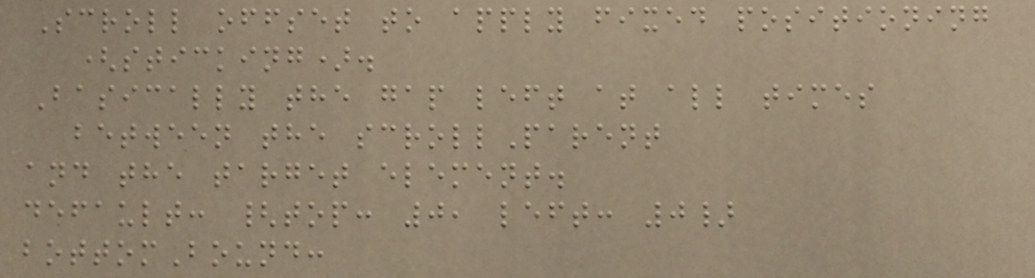Scroll offset to apply fixed positioning
(sticking).
Basically the gap left at all times
between the scrollParent
and the target element.
default: {top: 0, left: 0}
bottomBound:
